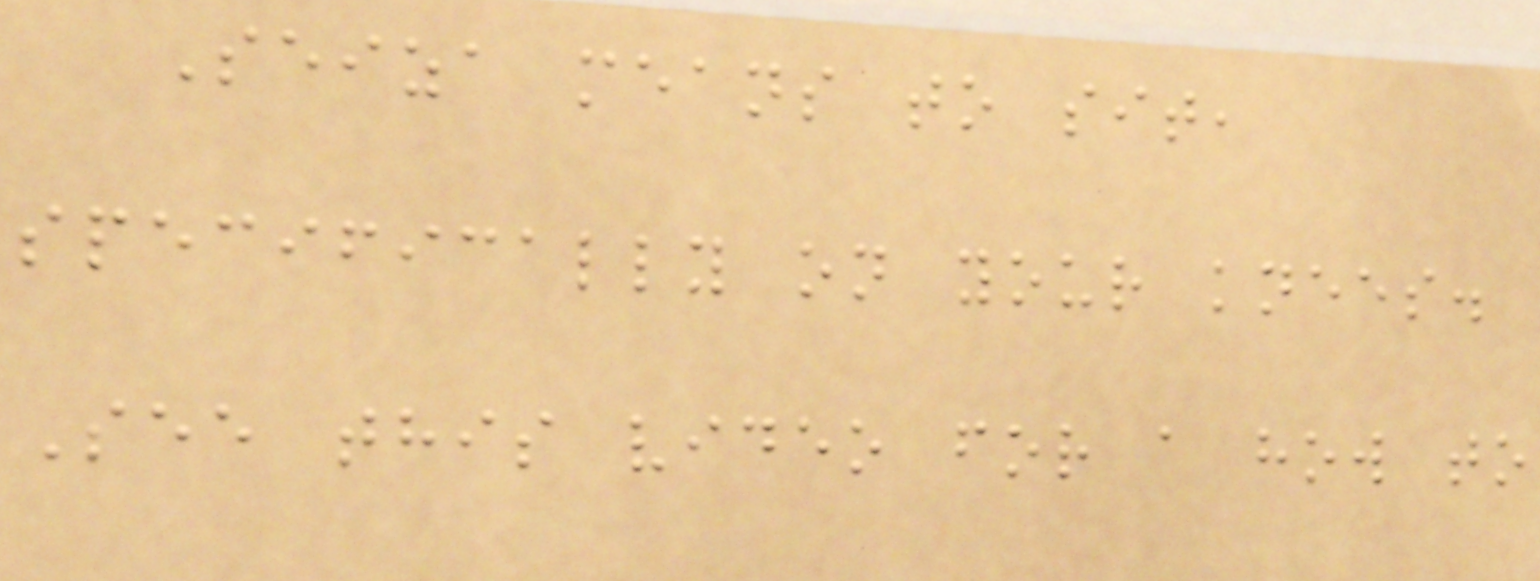Seiza means to sit,
specifically on your knees.
See this video for a how to
